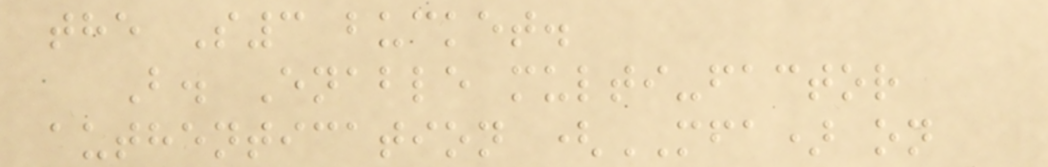the S3 bucket.
B. Enable multi-factor
authentication (MFA) on
